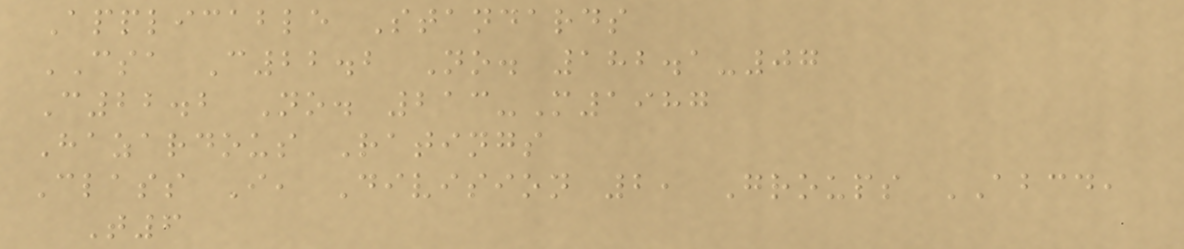Applicable Standards
CSA C22.2 No. 182.1-07
C22.2 No. 213-M1987
Hazardous Ratings
Class I, Division 2, Groups ABCD,
T6
